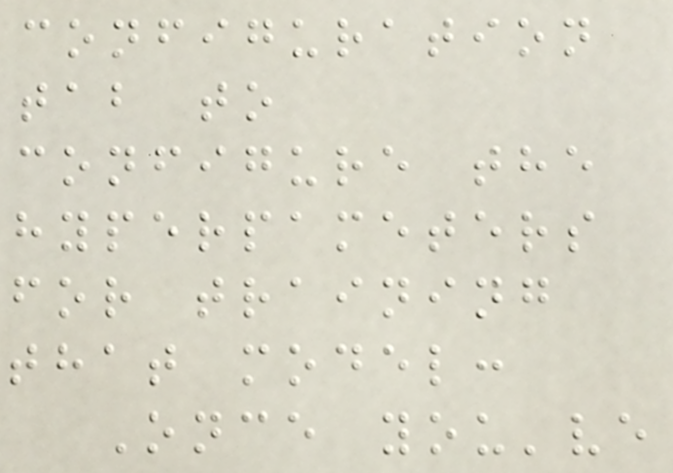configuration
tab to
configure the
hyperpameters
for training
that model:
Once you've
